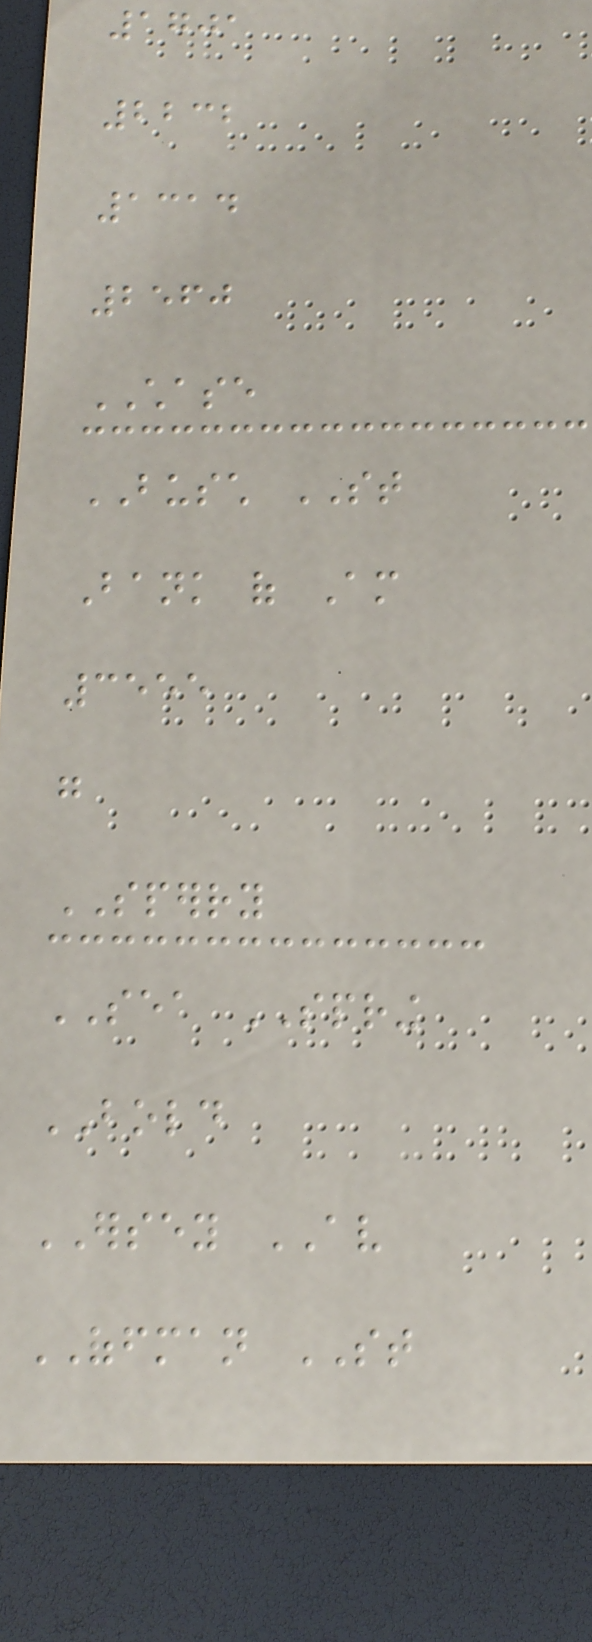1701
2232
1314
2560
CHASE
BUSCH ST
Bank of Am
3555
go
SPERRY
SEA SPRING
BOLD
ERSEY AV
OFFMAN ST
